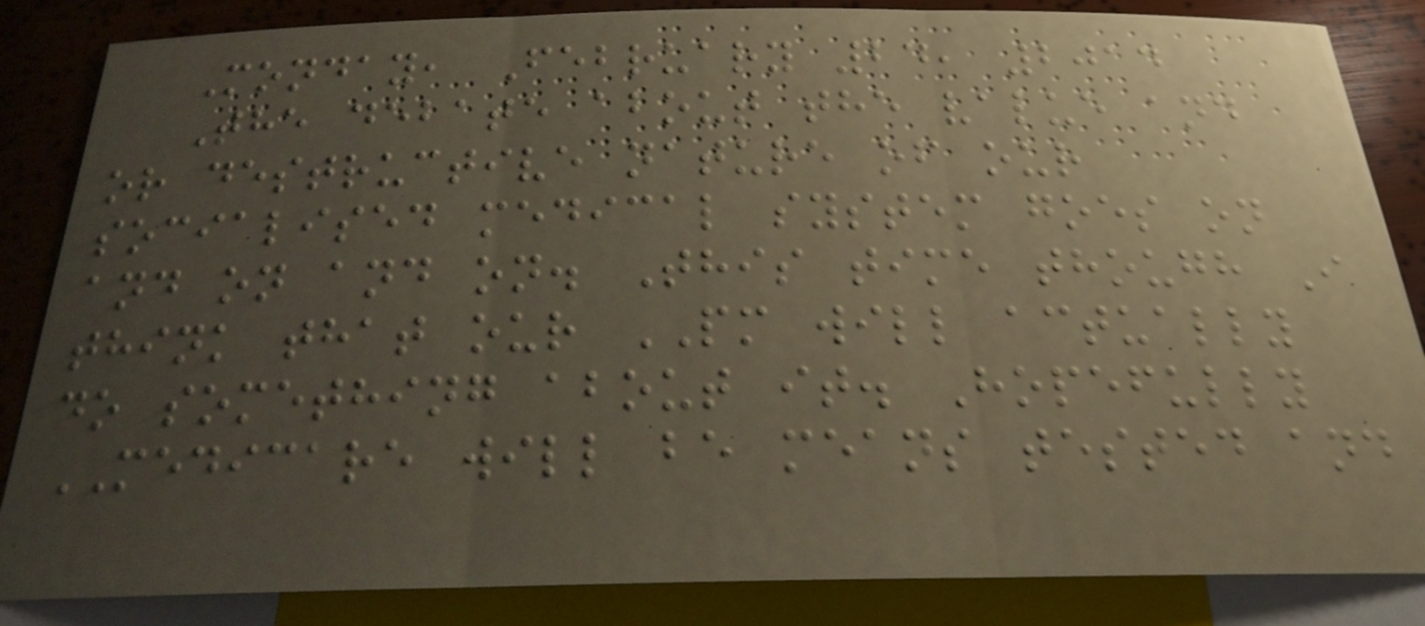Monday, February 24, 2014
The debate about the value and
or destructive nature of our
socialised medical system goes on
and on and on. This time though I
think that our PM will actually
do something about it. Hopefully
MEDICARE will be means tested and
